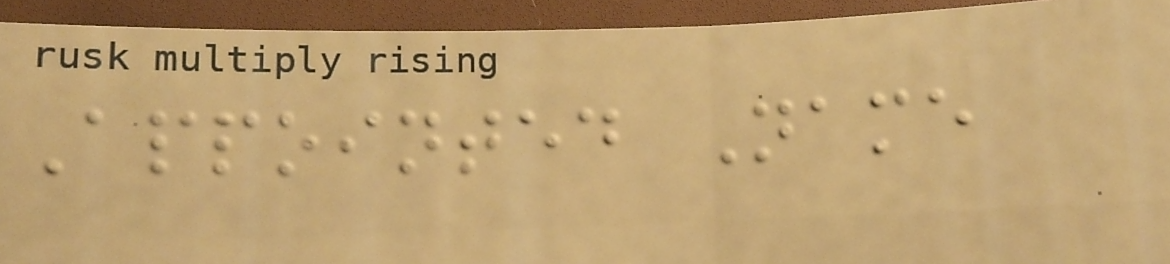Appointed Name
